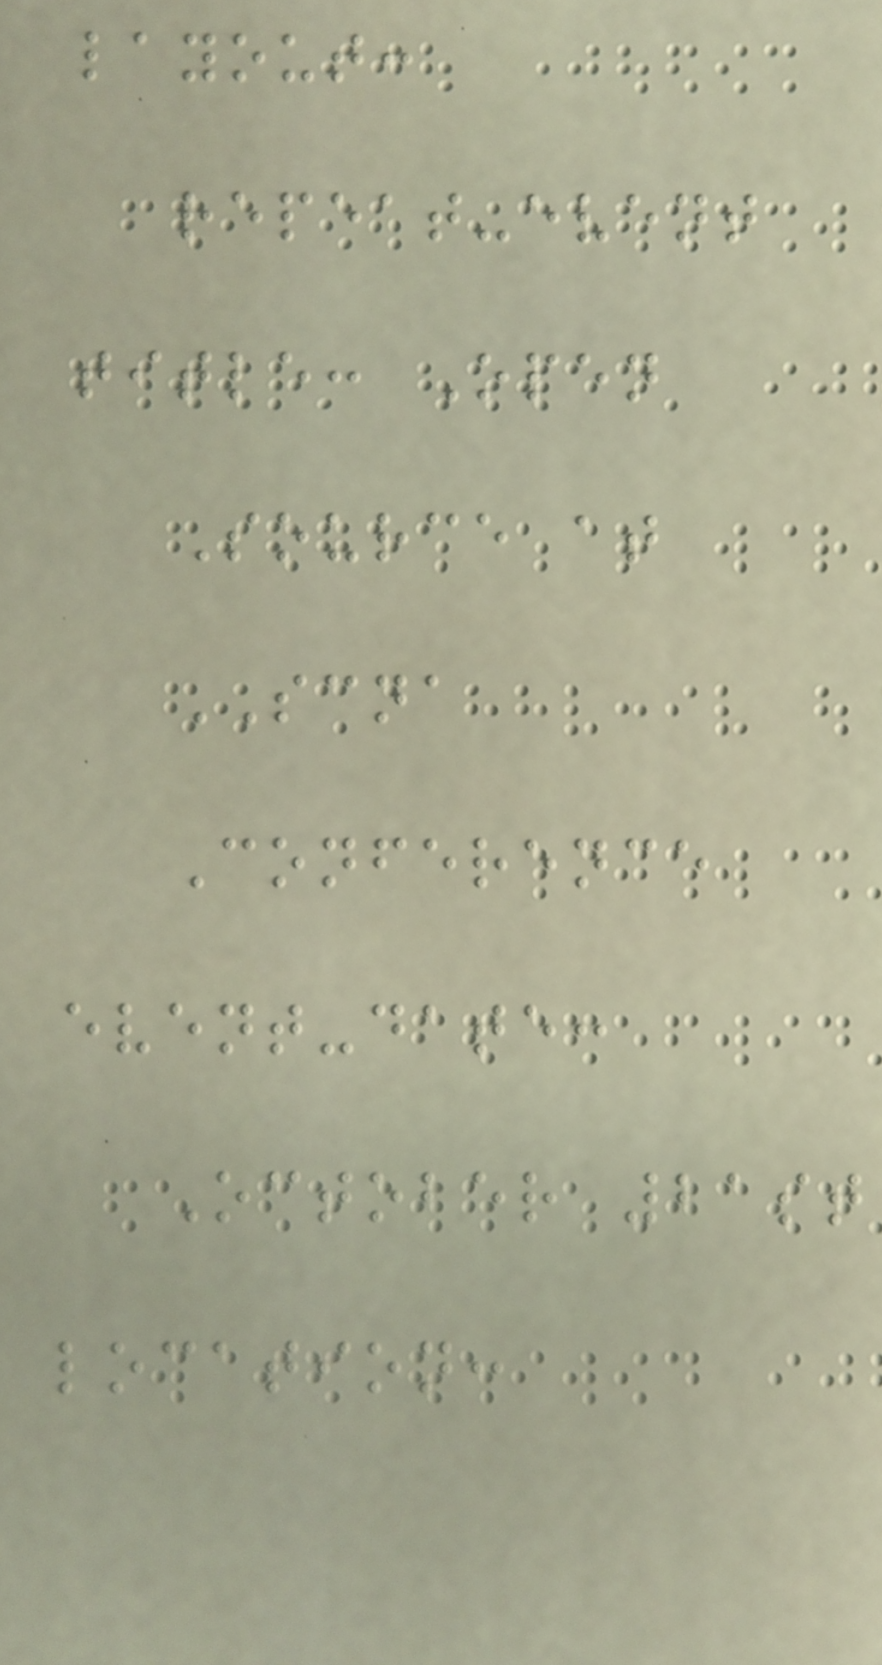layout:
repeat-event
title: Open
Source at
SCNA
Conference
event-date:
October 21st
location:
